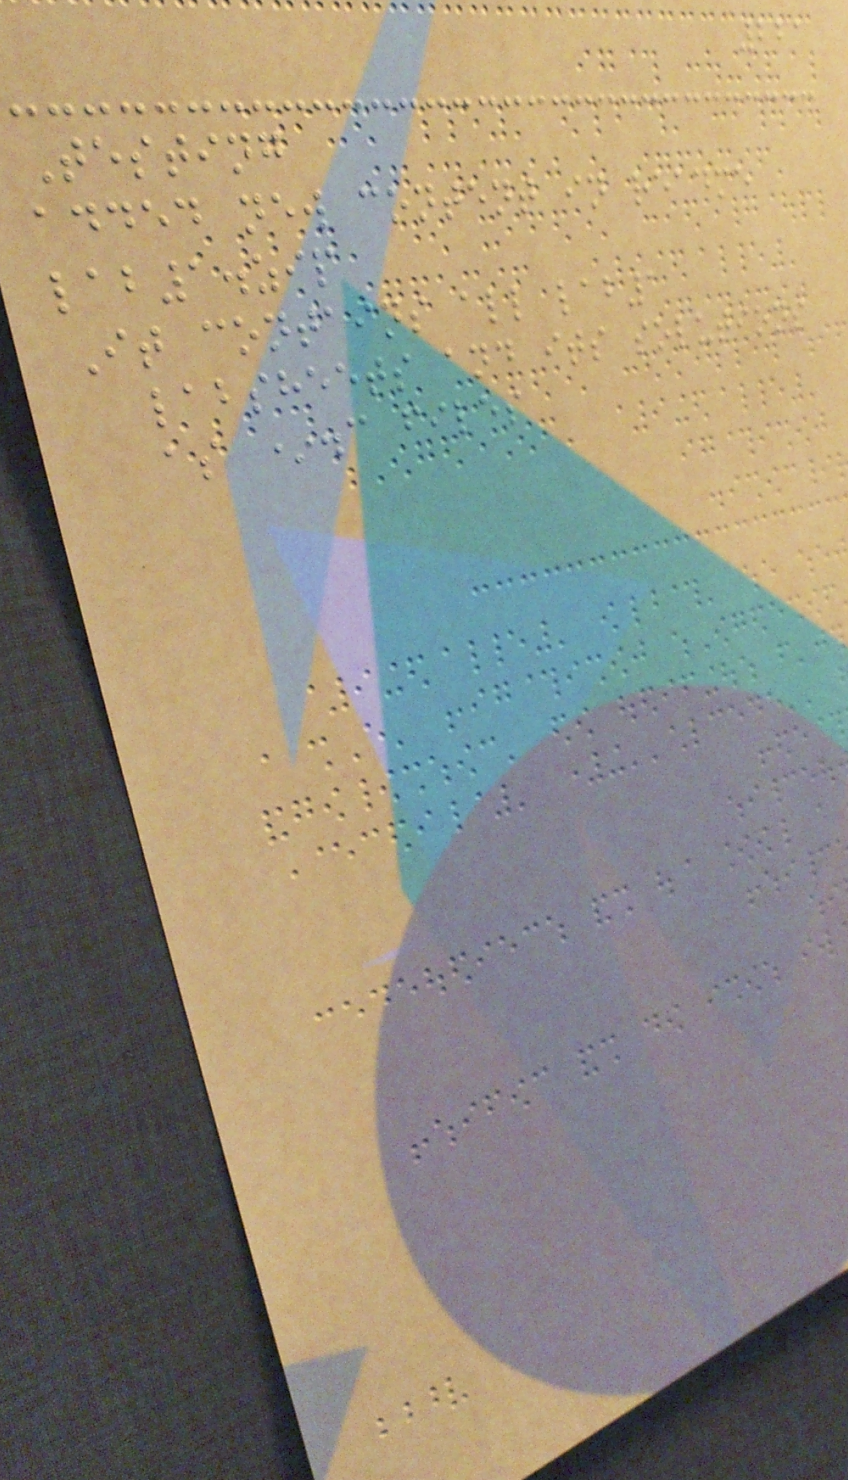221
Testing
added new content in readme
lab1.zip
It contains all lab1
labsheets and its solutions
as *.c files
